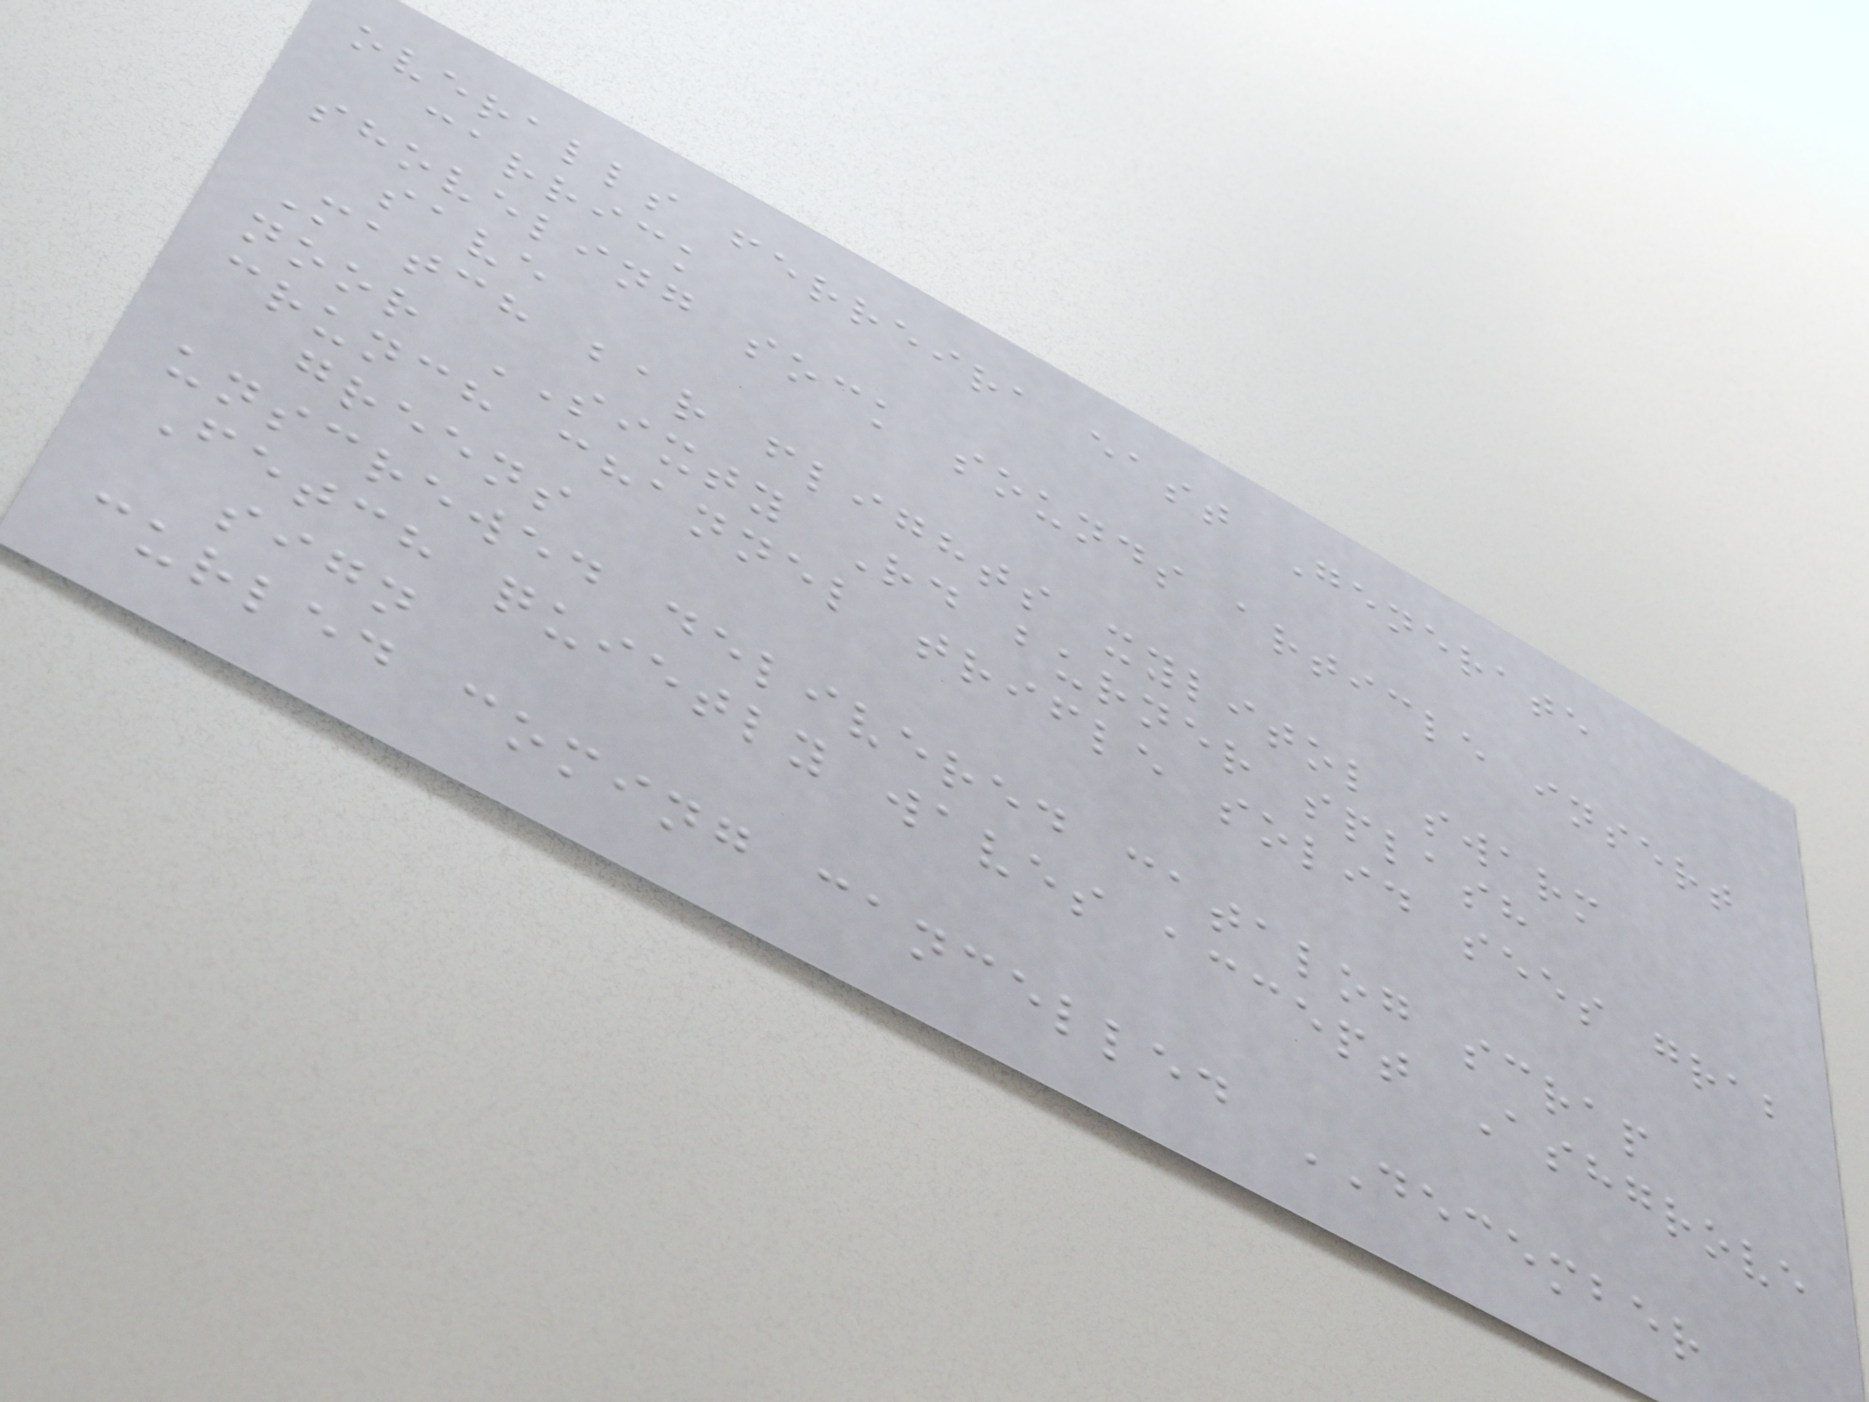overalls ferreira east Generate
carrick
shoveling sock sounds article insert
save
Match bar flights xylitol swarm
noor SIXTY Rd burner splash
crunch channel trifle solid sees grab
greens
unscrewed delivered catalog scrap
Fetch quietly waves accept Ashgrove
sign
curled coming cancelled DECEMBER
